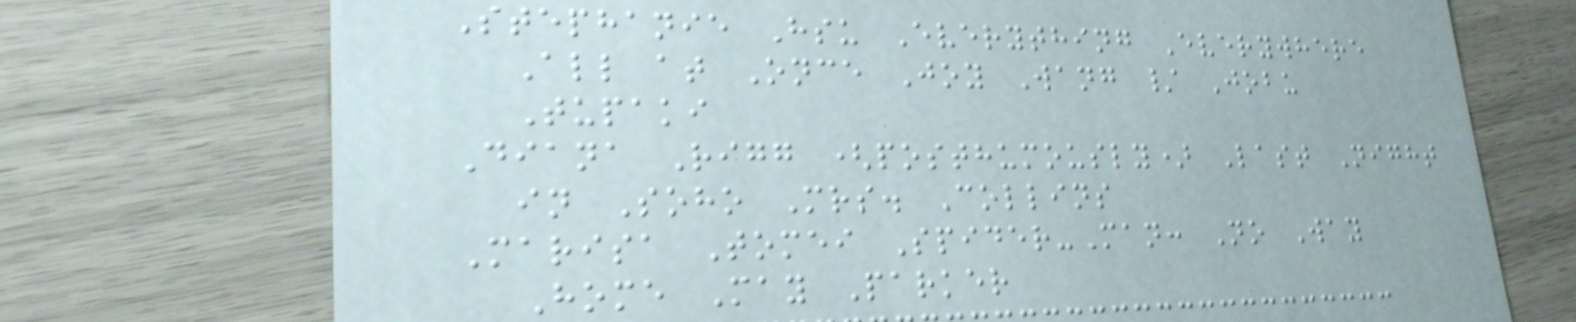Stephanie Hsu Everything Everywhere
All at Once Joy Wang / Jobu
Tupaki
Diana Rigg (posthumously) Last Night
in Soho Mrs. Collins
Marisa Tomei Spider-Man: No Way
Home May Parker
